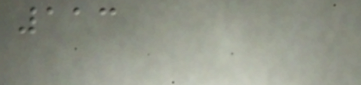113
